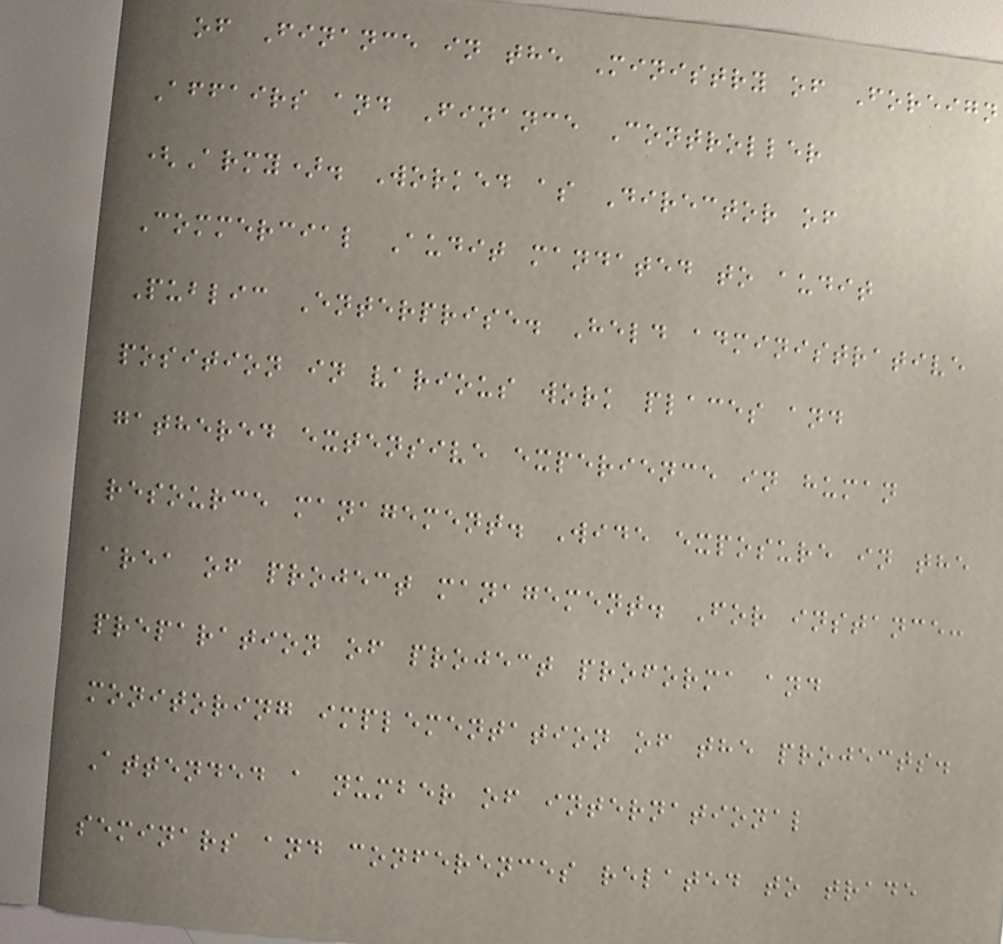of Finance in the Ministry of Foreign
Affairs and Finance Controller
(Army). Worked as Director of
Commercial Audit mandated to audit
Public Enterprise. Held administrative
position in various work places and
gathered extensive experience in human
resource management. Wide exposure in the
area of project management. For instance:
preparation of project proforma and
monitoring implementation of the projects.
Attended a number of international
seminars and conferences related to trade
